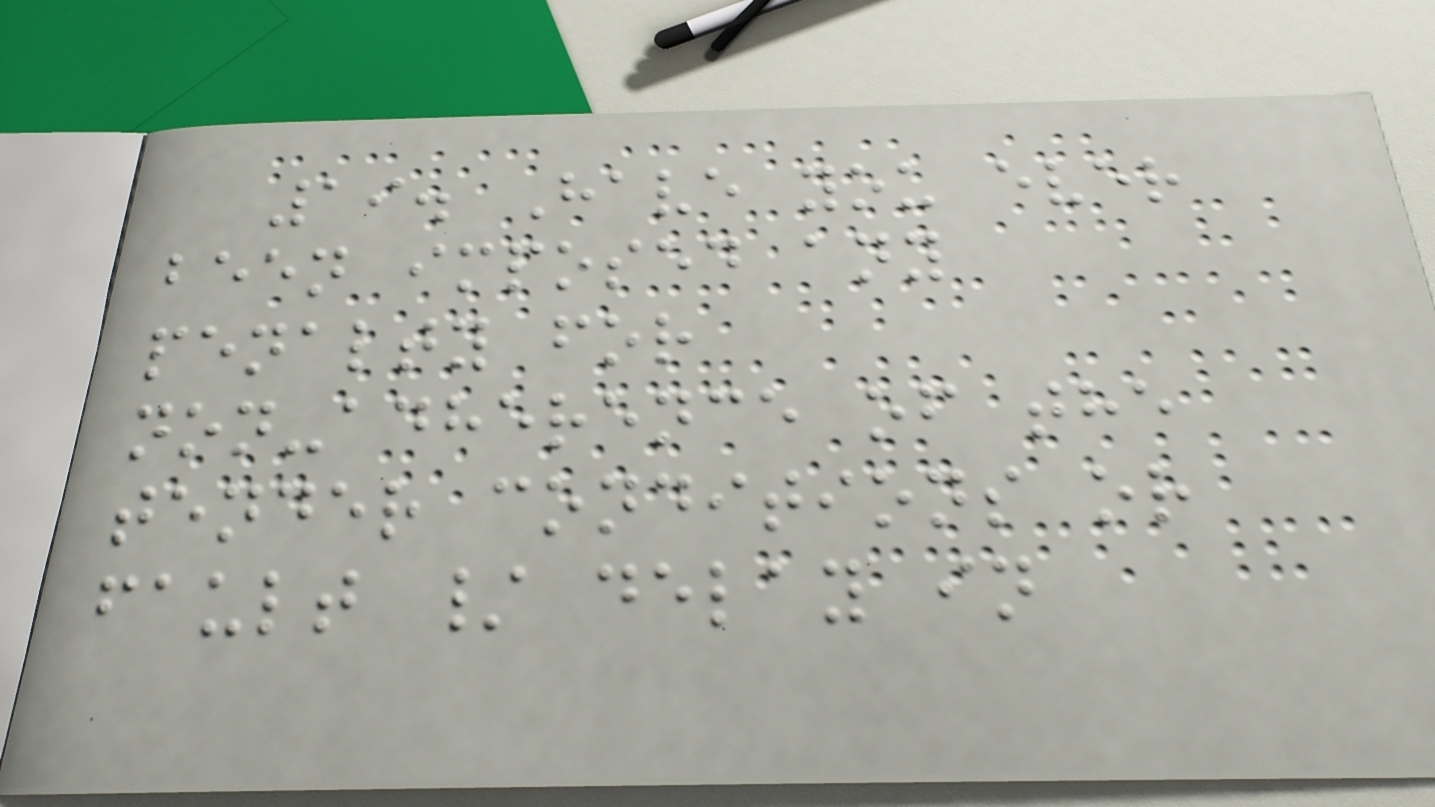19. Have you ever
been imposed any
penalty for
non-adherence of the
tender conditions or
fault / delay in
